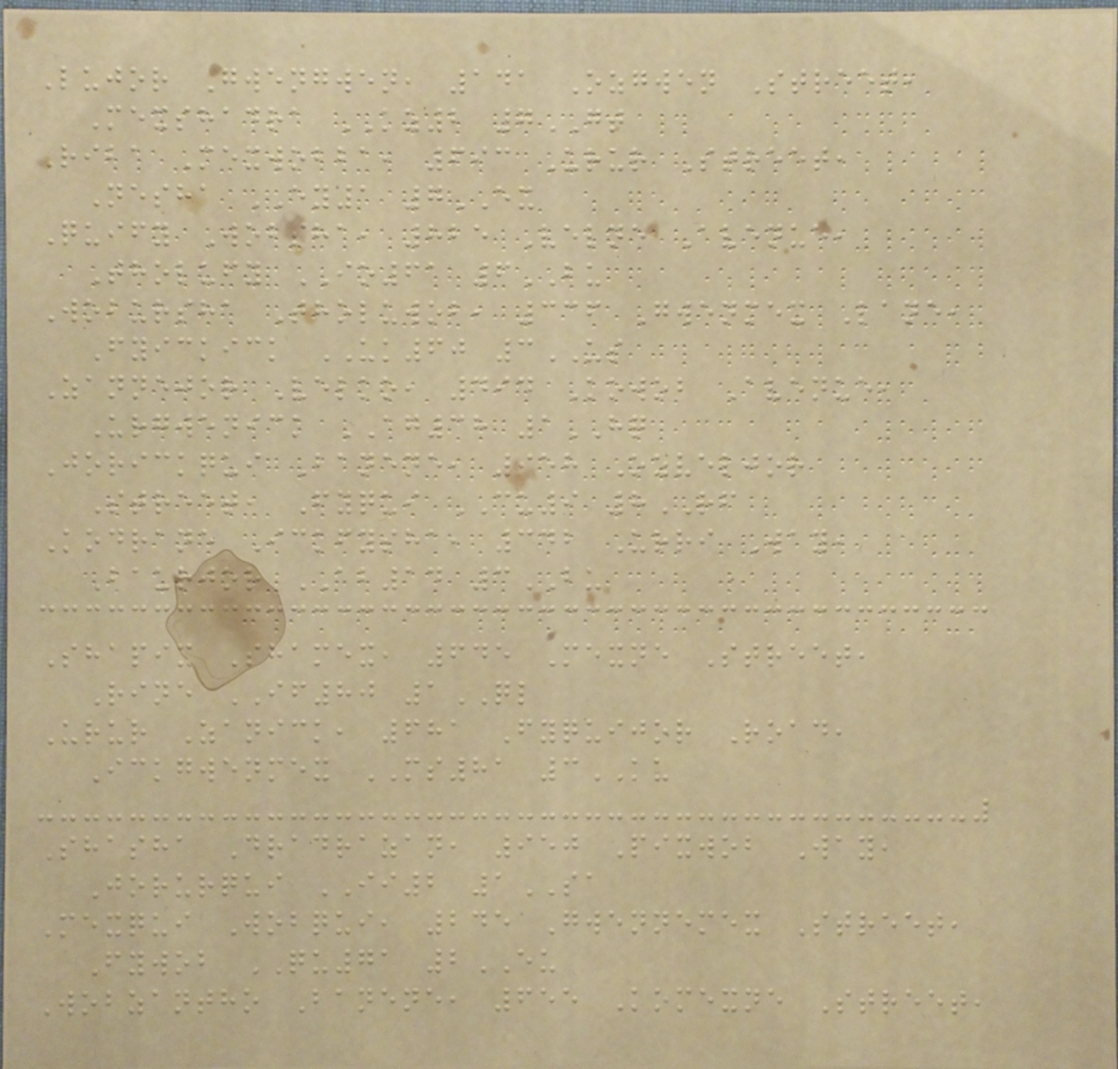Lujor Gwengwen, 141 Ozgwen Street,
Mexshadra KZ2 7GT
Riba Mexwobba, 693 Urur Street,
Nesha EY1 7EX
Quify Wobsha, 825 Velne Avenue,
Tholufy IO61 6BU
Wobursha Tholuwob, 336 Gwenmex Lane,
Fyickick UK60 3US
Zannejor Velko, 494 Kowob Avenue,
Urgwenick AG38 1HQ
Jorickqui Banene, 958 Ozveljor
Street, Fyqui CU9 8RF
Kodrane Ickfysha, 342 Urri Way,
Baurjor AB14 3BU
Shapix Shamex, 645 Mexne Street,
Rine IF80 1QL
Urur Zanick, 681 Fyquijor Road,
Ickgwenmex MS81 3KU
Shasha Dradrazan, 950 Pixwob Way,
Jorurqui II2 1SA
Mexqui Wobqui, 245 Gwennemex Street,
Fywob QU71 2EU
Wobzantho Banene, 655 Komexne Street,
